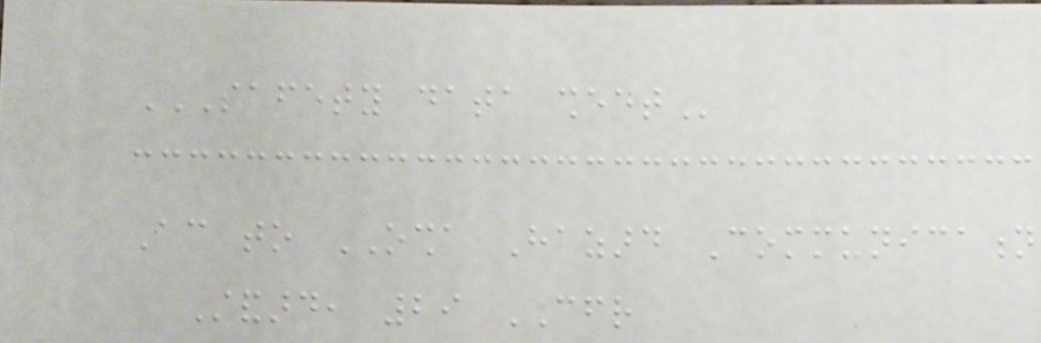SAFETY DATA SHEET
According to OSHA Hazard Communication
Standard, 29 CFR
